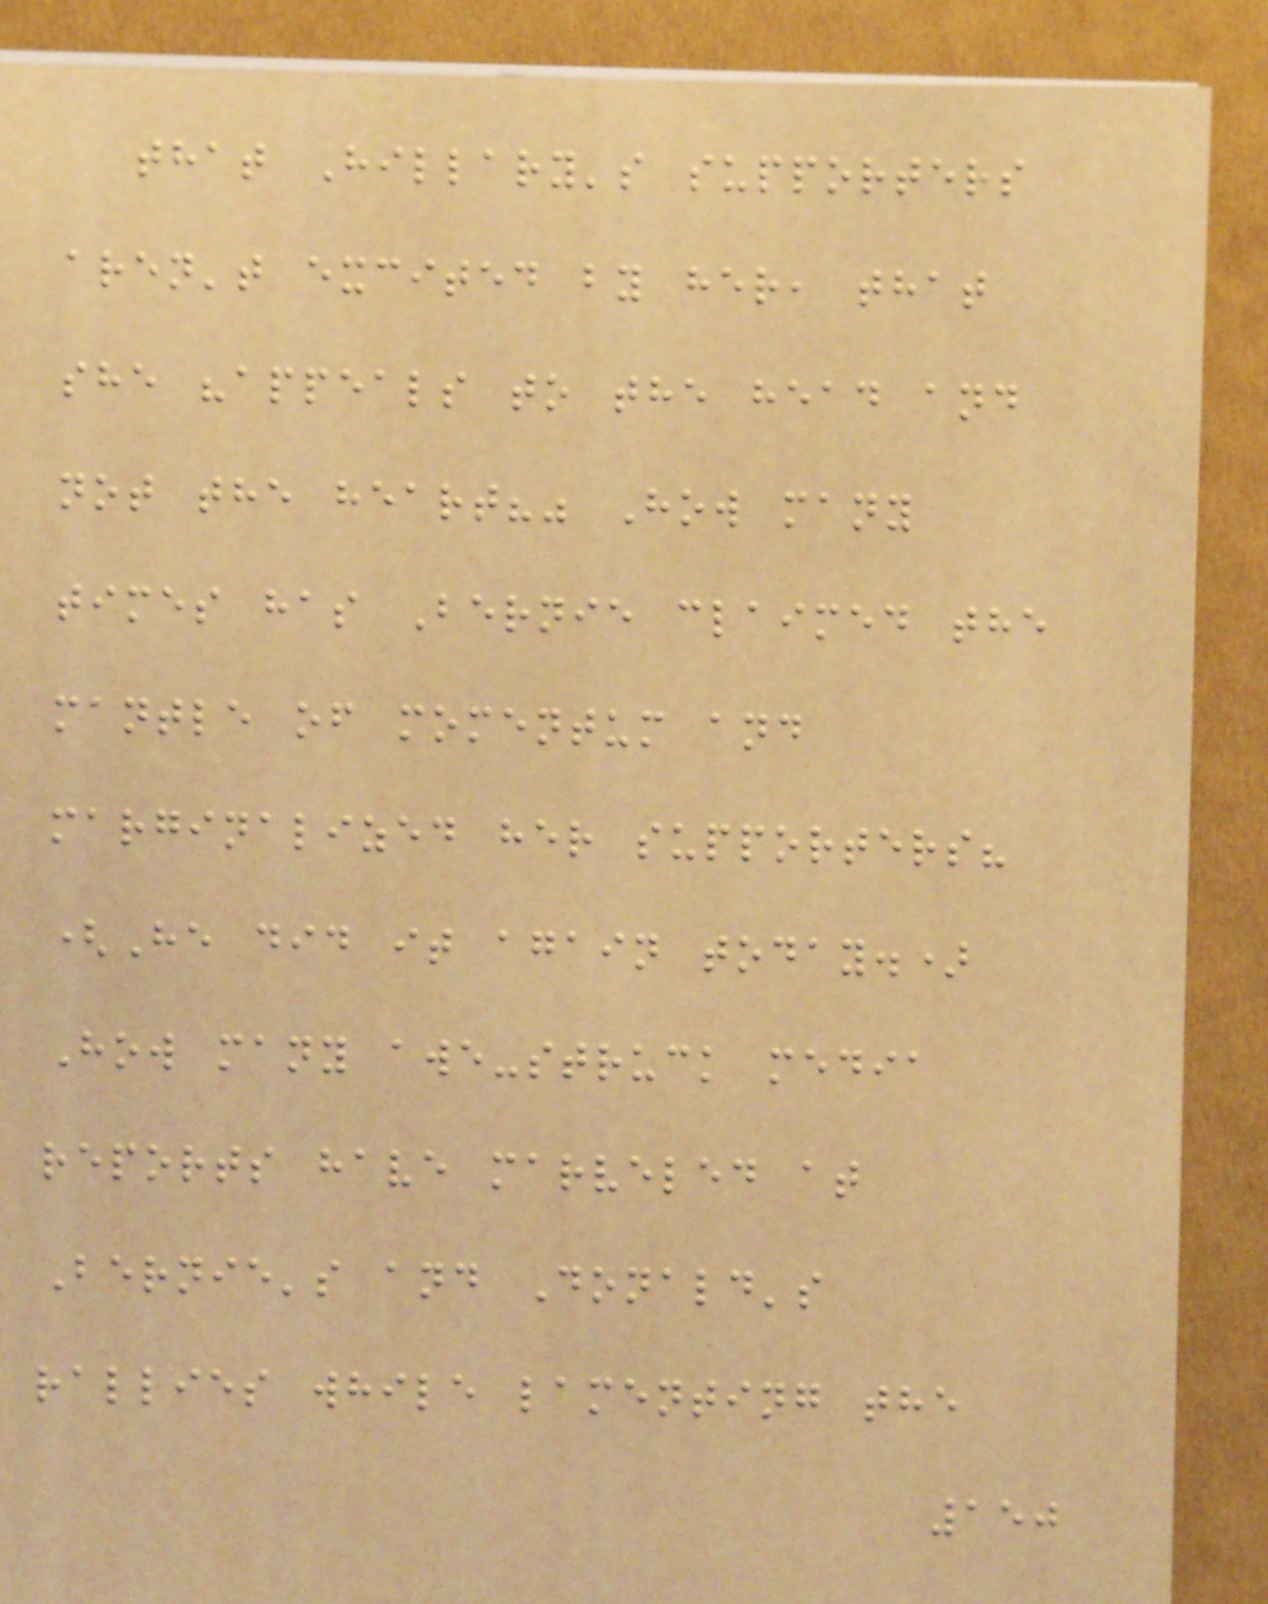that Hillary's supporters
aren't excited by her, that
she "appeals to the head and
not the heart?" How many
times has Bernie claimed the
mantle of momentum and
marginalized her supporters?
(He did it again today.)
How many awe-struck media
reports have marveled at
Bernie's and Donald's
rallies while lamenting the
150
